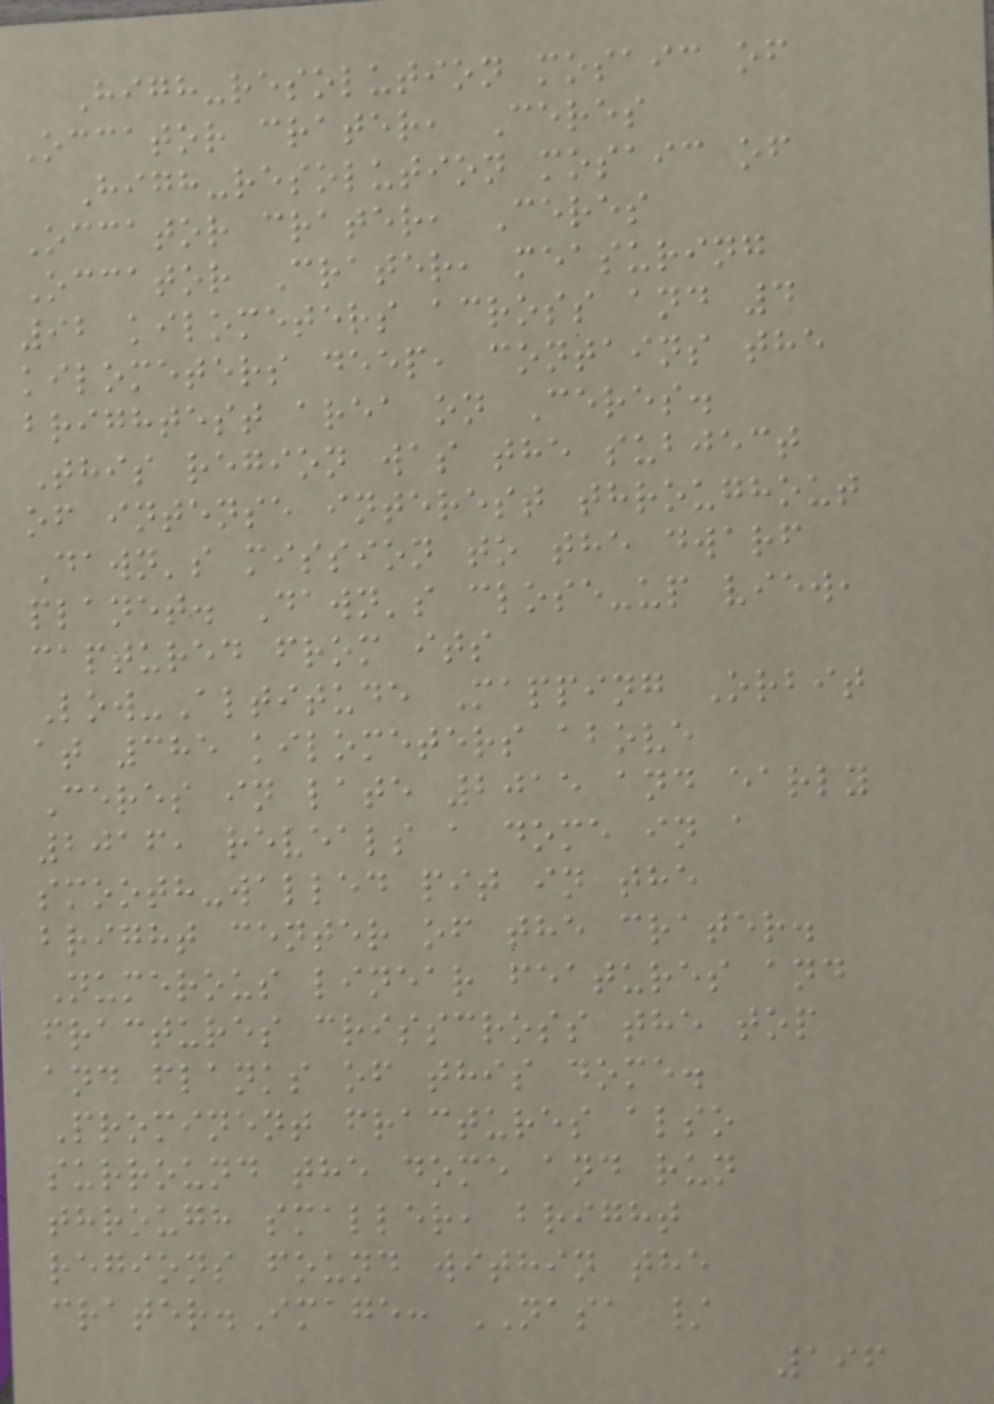High-resolution mosaic of
Occator crater, Ceres
High-resolution mosaic of
Occator crater, Ceres
Occator Crater, measuring
92 kilometers across and 4
kilometers deep, contains the
brightest area on Ceres.
This region was the subject
of intense interest throughout
Dawn's mission to the dwarf
planet. Dawn's close-up view,
captured from its
Low-Altitude Mapping Orbit
at 385 kilometers above
Ceres in late 2015 and early
2016, reveals a dome in a
smooth-walled pit in the
bright center of the crater.
Numerous linear features and
fractures crisscross the top
and flanks of this dome.
Prominent fractures also
surround the dome and run
through smaller, bright
regions found within the
crater.Image: NASA /
196
